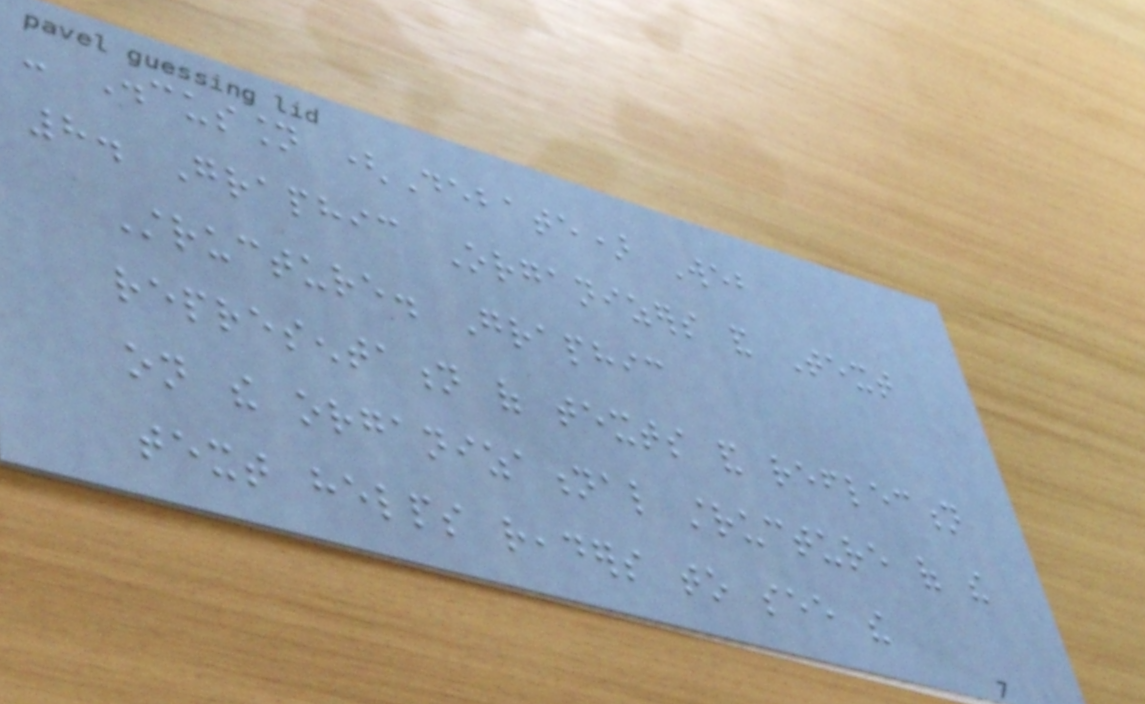- Discussion (Debate) Web
8. Graphic Organizers and Text
Structure. Graphic
representation of texts and reflection
on the organizational structure of the
text helps readers to see the
